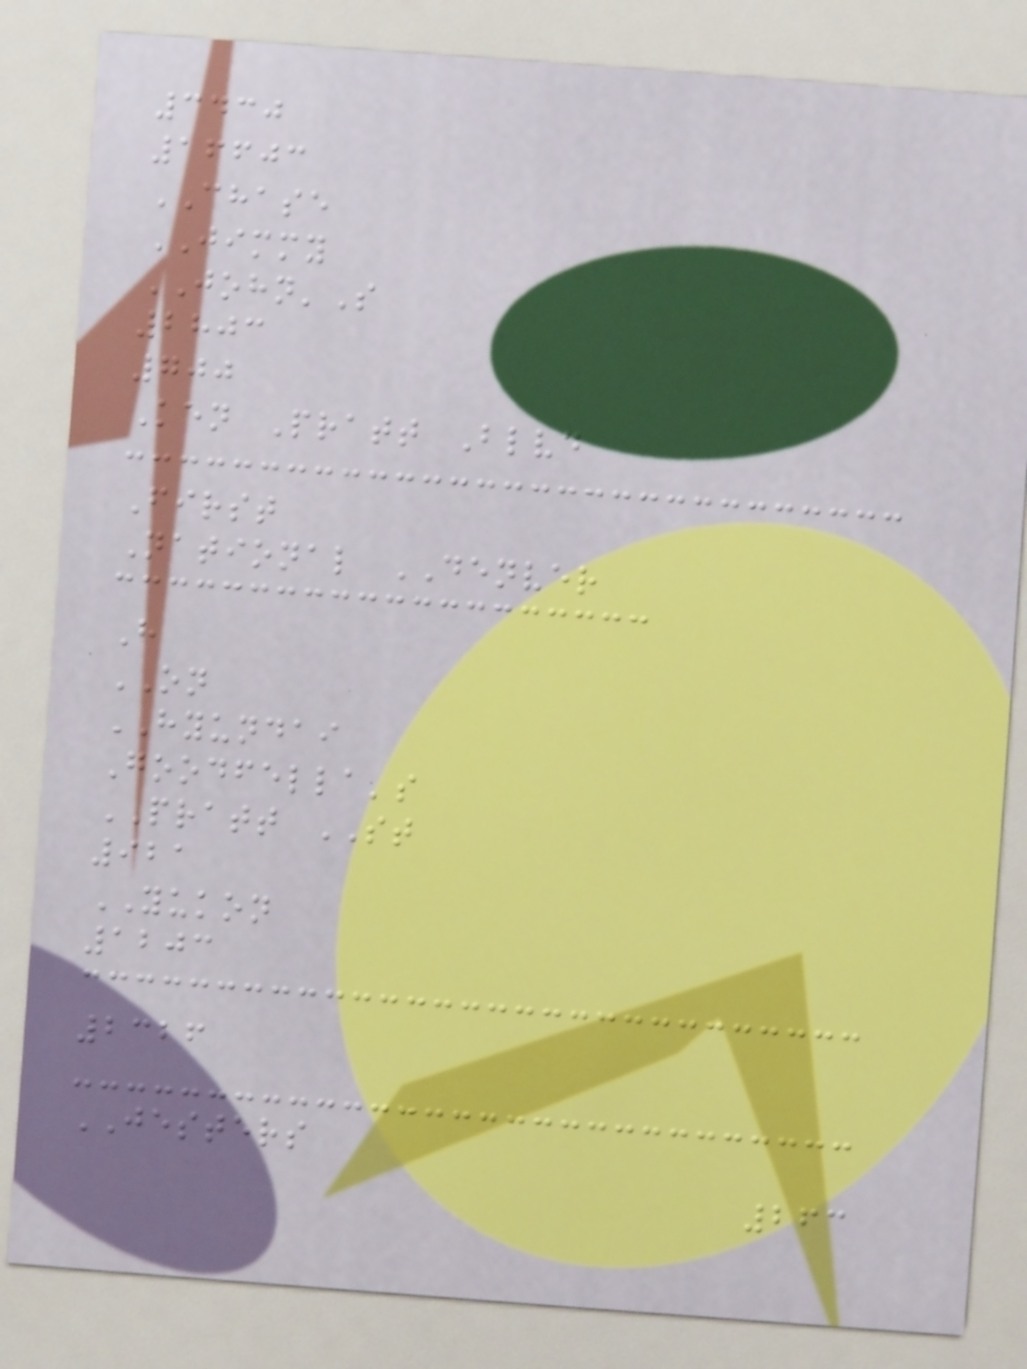3430
16603
CHASE
JIMMY
JOHN'S
2803
700
Ken Pratt Blvd
First
National DENVER
H
ON
HYUNDAI
Goodfella's
PRATT ST
921
YUKON
1203
2326
JESTERS
263
